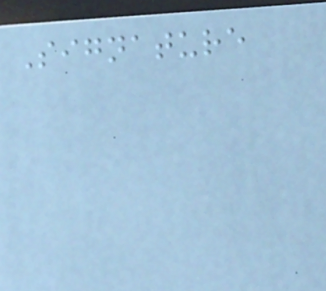Signature
